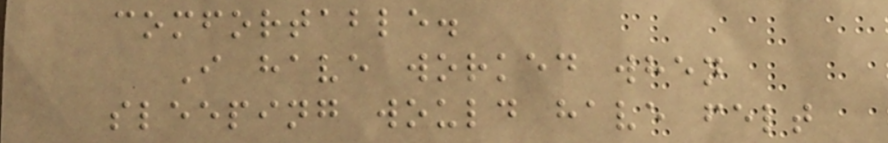comfortable.
I have worked when
sleeping would have felt
